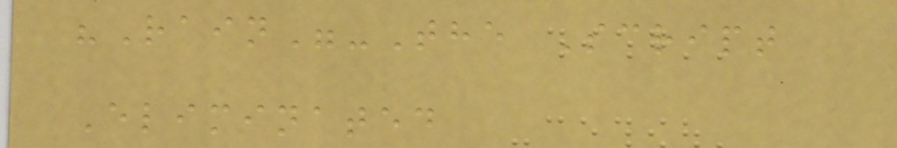"Rain"-The Script
Eliminated
